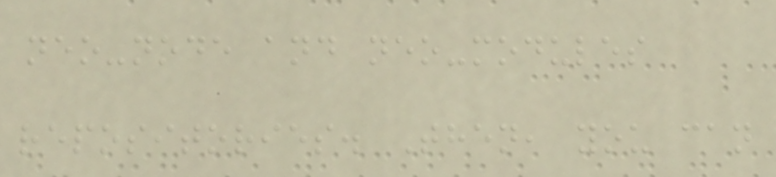neo-node and neo-modules
repositories. Then, you can
